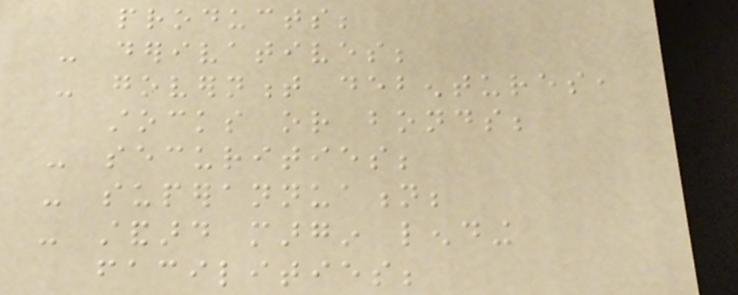products;
- derivatives;
- government debentures,
stocks or bonds;
- securities;
- superannuation;
- standard margin lending
facilities;
